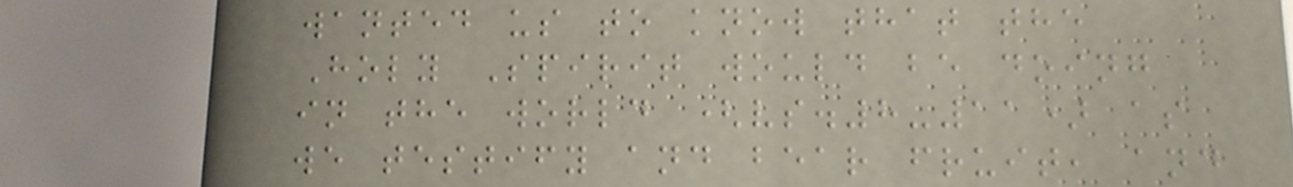wanted us to know that the
Holy Spirit would be doing
in the world (vs.8-11) as
we testify and bear fruit, and
